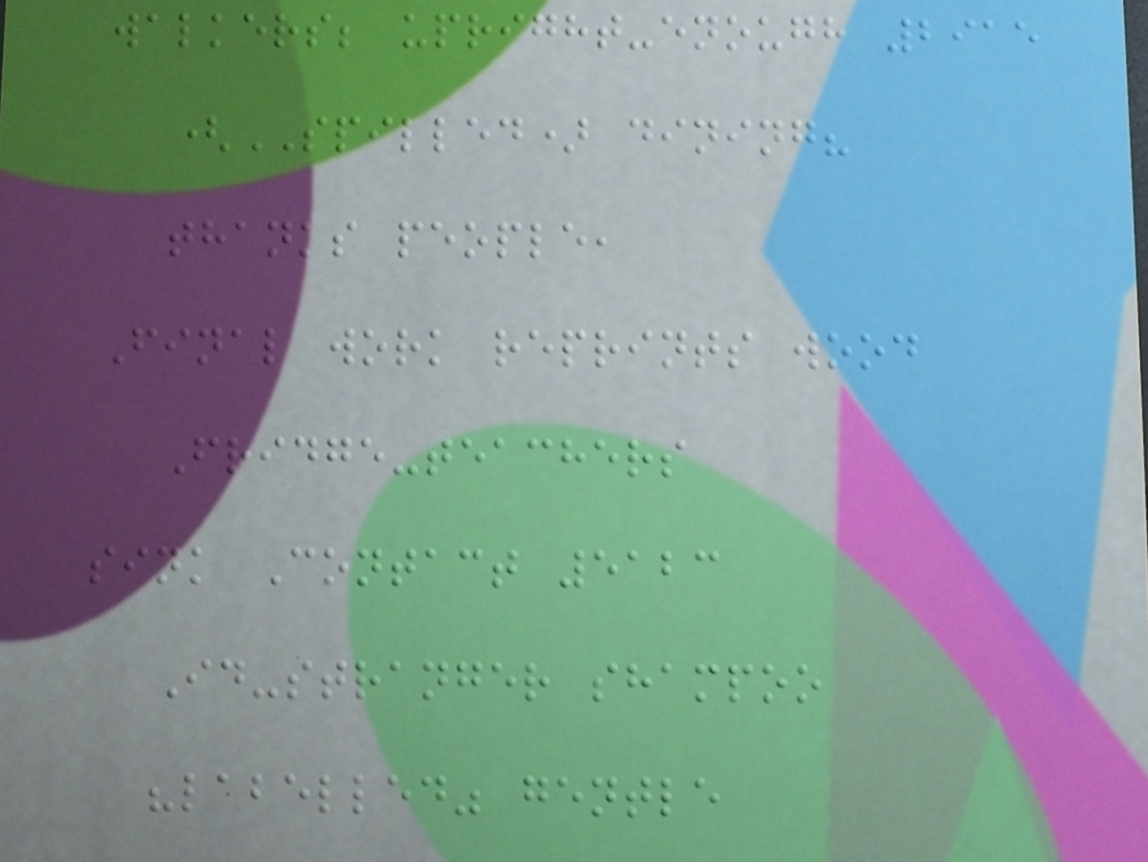walkers; upright-enough 2915
(SPILLED) dining?
thanks people,
Final work reprints wood
Fridge-teachers
sink Contact 5123
Id-stranger shampoo
"labelled" gentle
